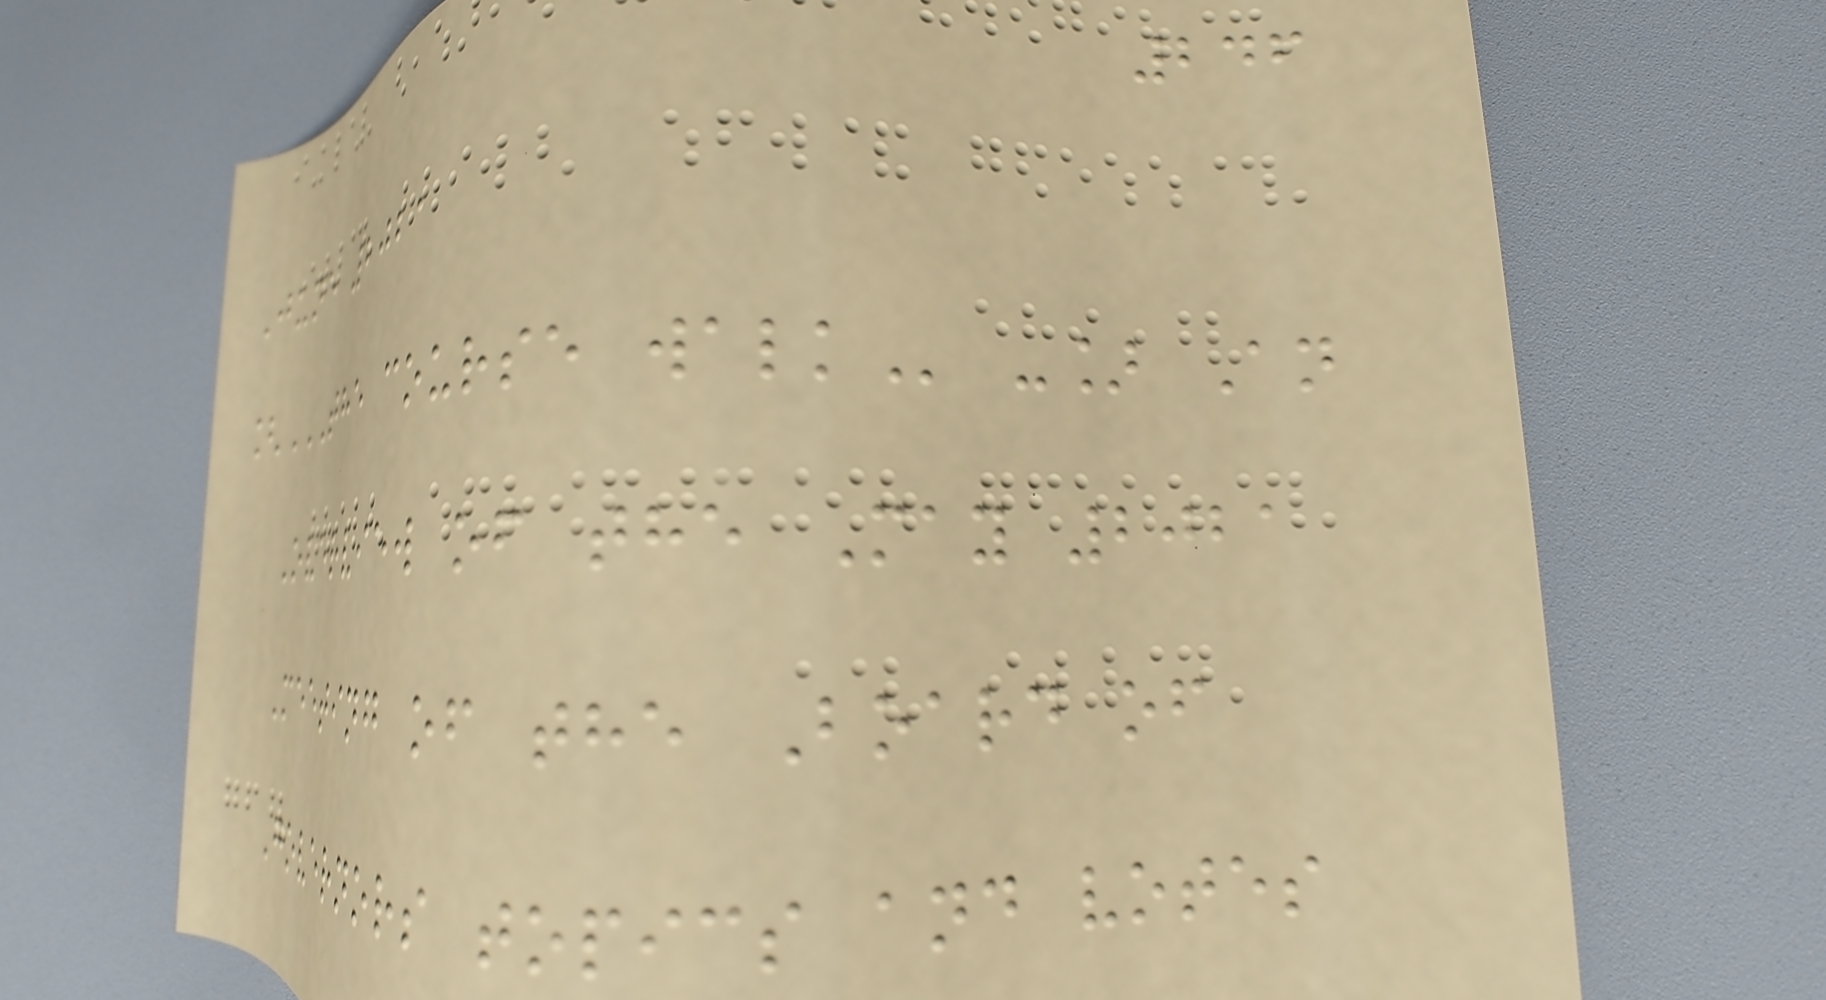246
June 2021
[THE COURSE WALK -] An
Overview of the May 2021
Meeting of the Board of
Governors topics and votes
